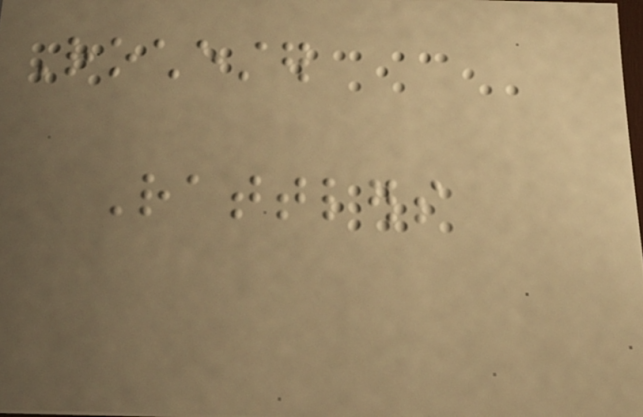Rochester
Rattlers
